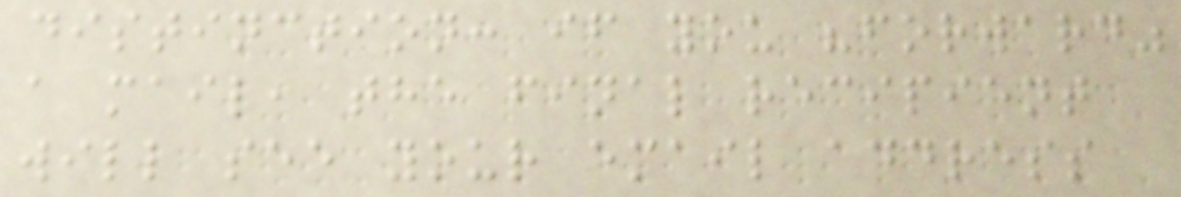distinction: if you "forward"
a mail, the final recipient
will see your email address
